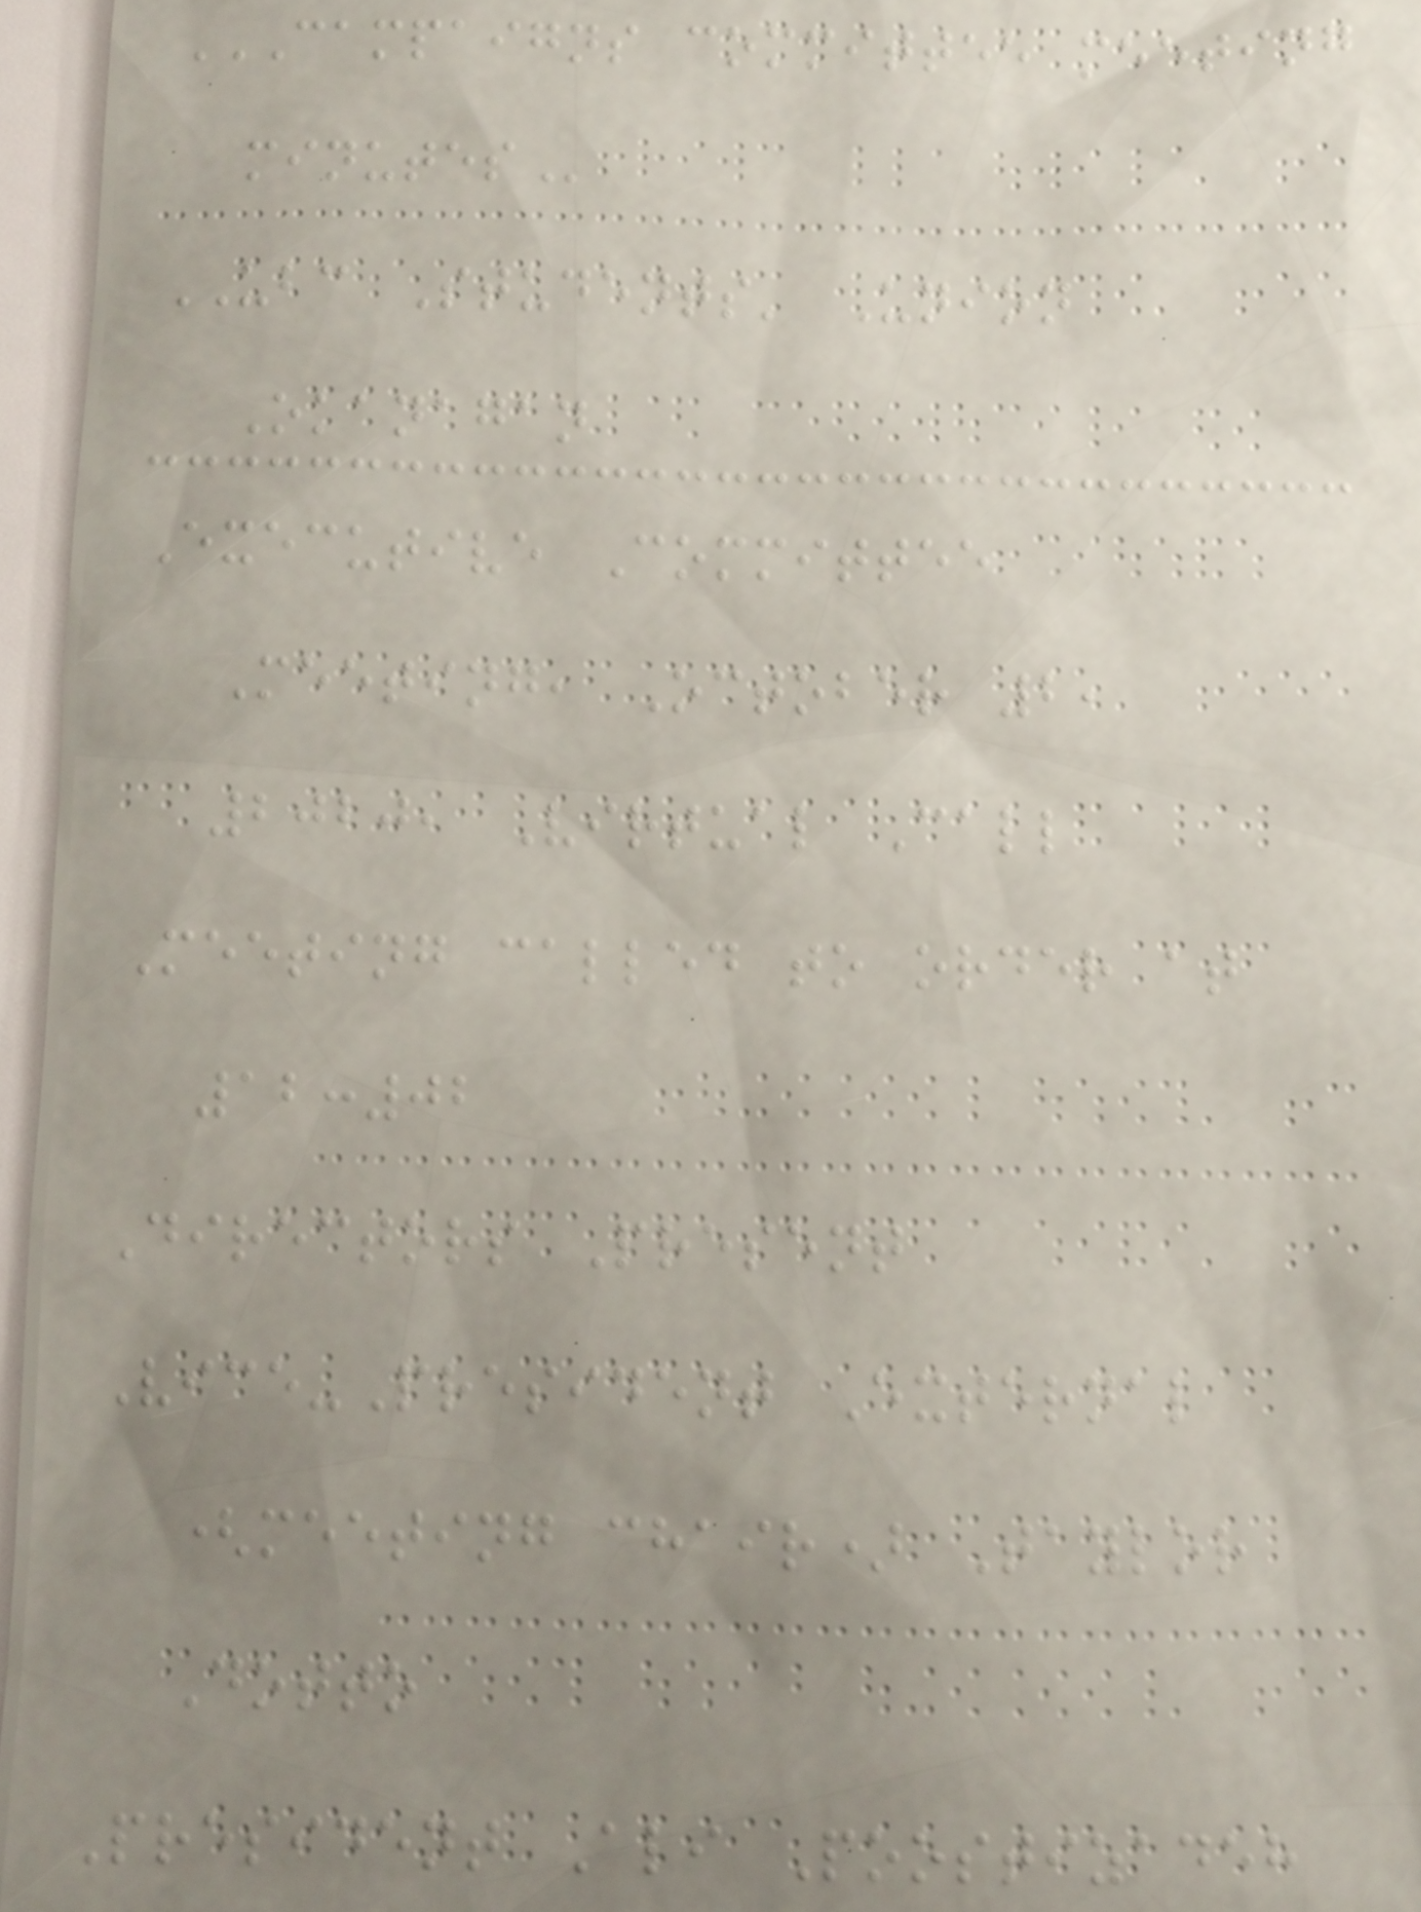CAMPAIGNS COMMITTEE MEETING
MINUTES
UBC Students' Union
Okanagan
Executive Committee
Meeting, October 2,
2020, Virtual Call
Meeting called to order at
12:02
Directors Present
Vice-President External
(meeting chair) Taylor
Dotto
President Ali Poostizadeh
